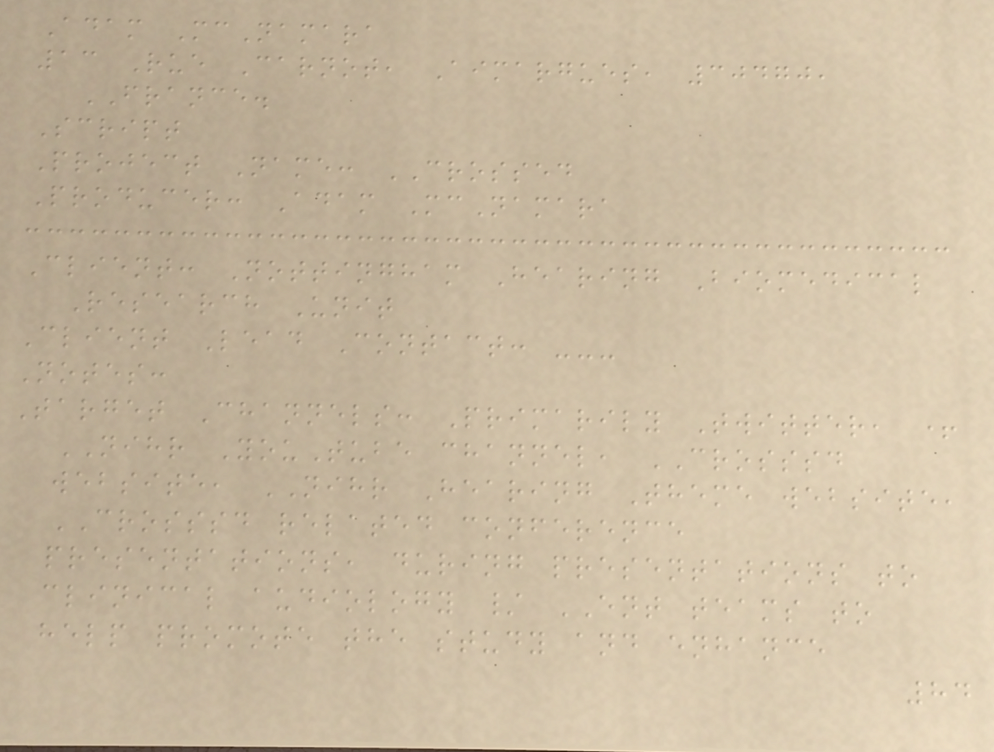Adam McNamara
13 Rue Carnot, Aimargues, 30470,
FRANCE.
Script
Project Name: CROSSED
Producer: Adam McNamara
Client: Nottingham Hearing Biomedical
Research Unit
Client Lead Contact: ---
Notes:
Target Channels: Primarily Twitter, +
NIHR YouTube channel, CROSSSD
website, NIHR Hearing Theme website,
CROSSSD related conference
presentations, during presentations to
clinical audiology / ENT teams to
help promote the study and enhance
84
